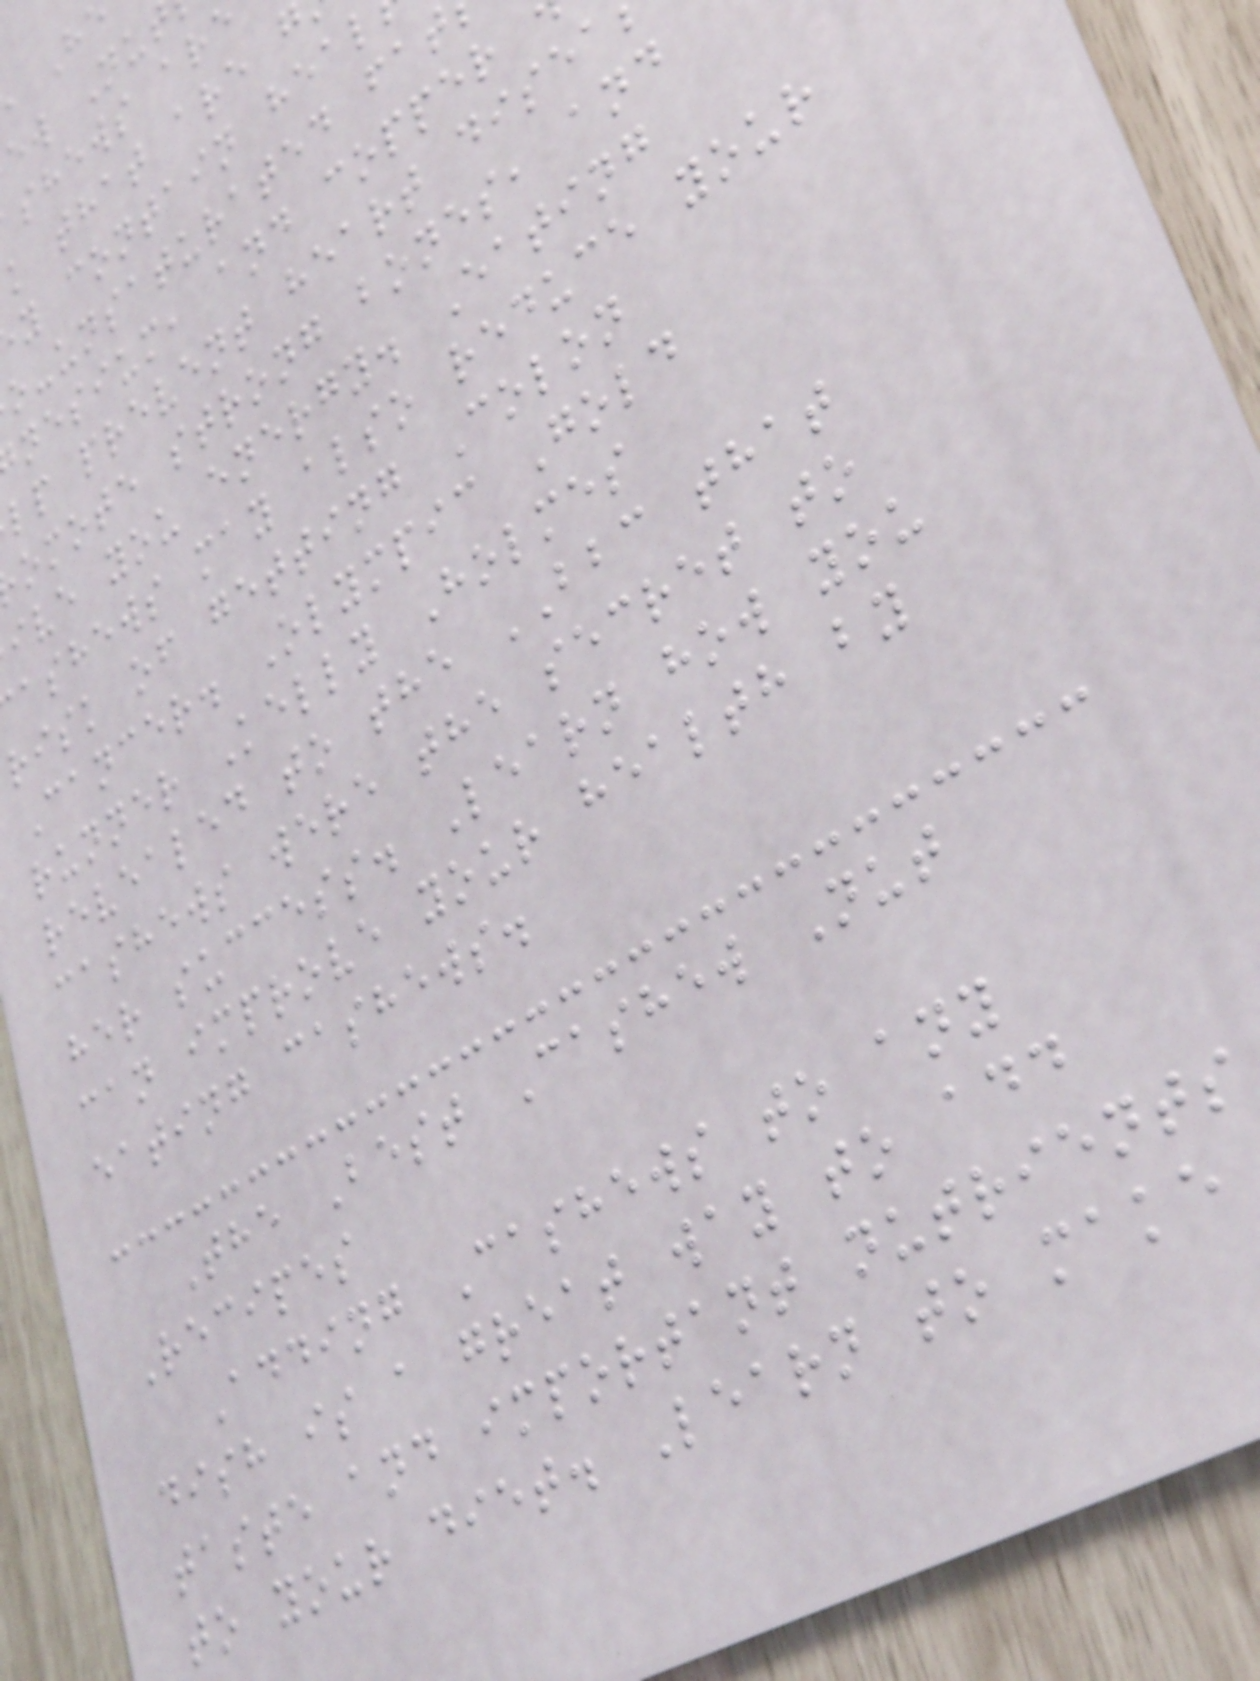ew Nu
shews are
k that are g
y contain heal
o-unsaturated fat
nesium, and copper
lp prevent heart disea
omote strong bones, and
ive you energy. Eating
ashews may also reduce your
risk of getting Colon
Cancer. Olympic Gold
runner Kelly Holmes
revealed to the BBC that
cashews were the secret to
her success. Learn how you
can improve your health by
eating cashews.
The Best Cashew Nut
Recipes
Adding Cashews to any
dish is a great way to add
taste and important nutrients
to your diet. Learn to make
